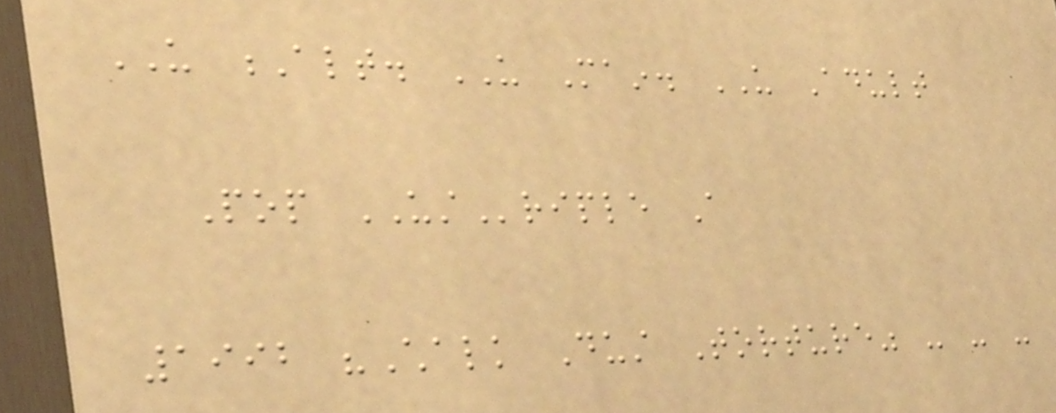US Alt. US Main. US Adult
Pop USTriple A
1992 "Chalk Dust Torture" - - -
